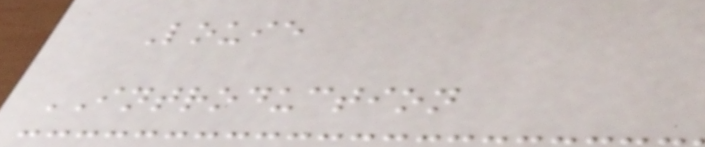Louie
INTRODUCTION
